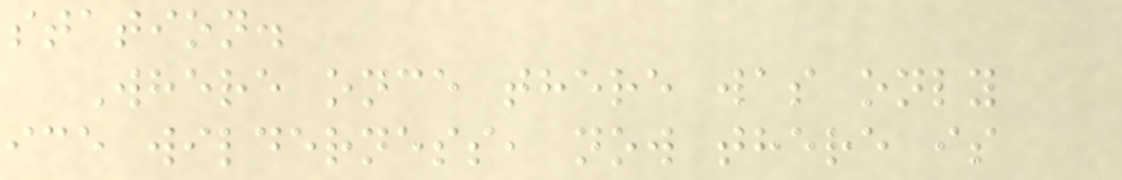station.
Where once there was only
ice wilderness, now there is
